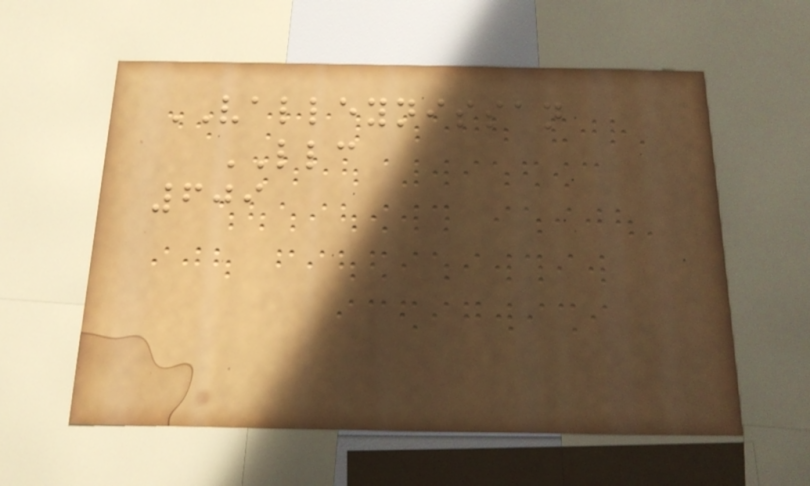VALLEYNISSAN
LLC
609
